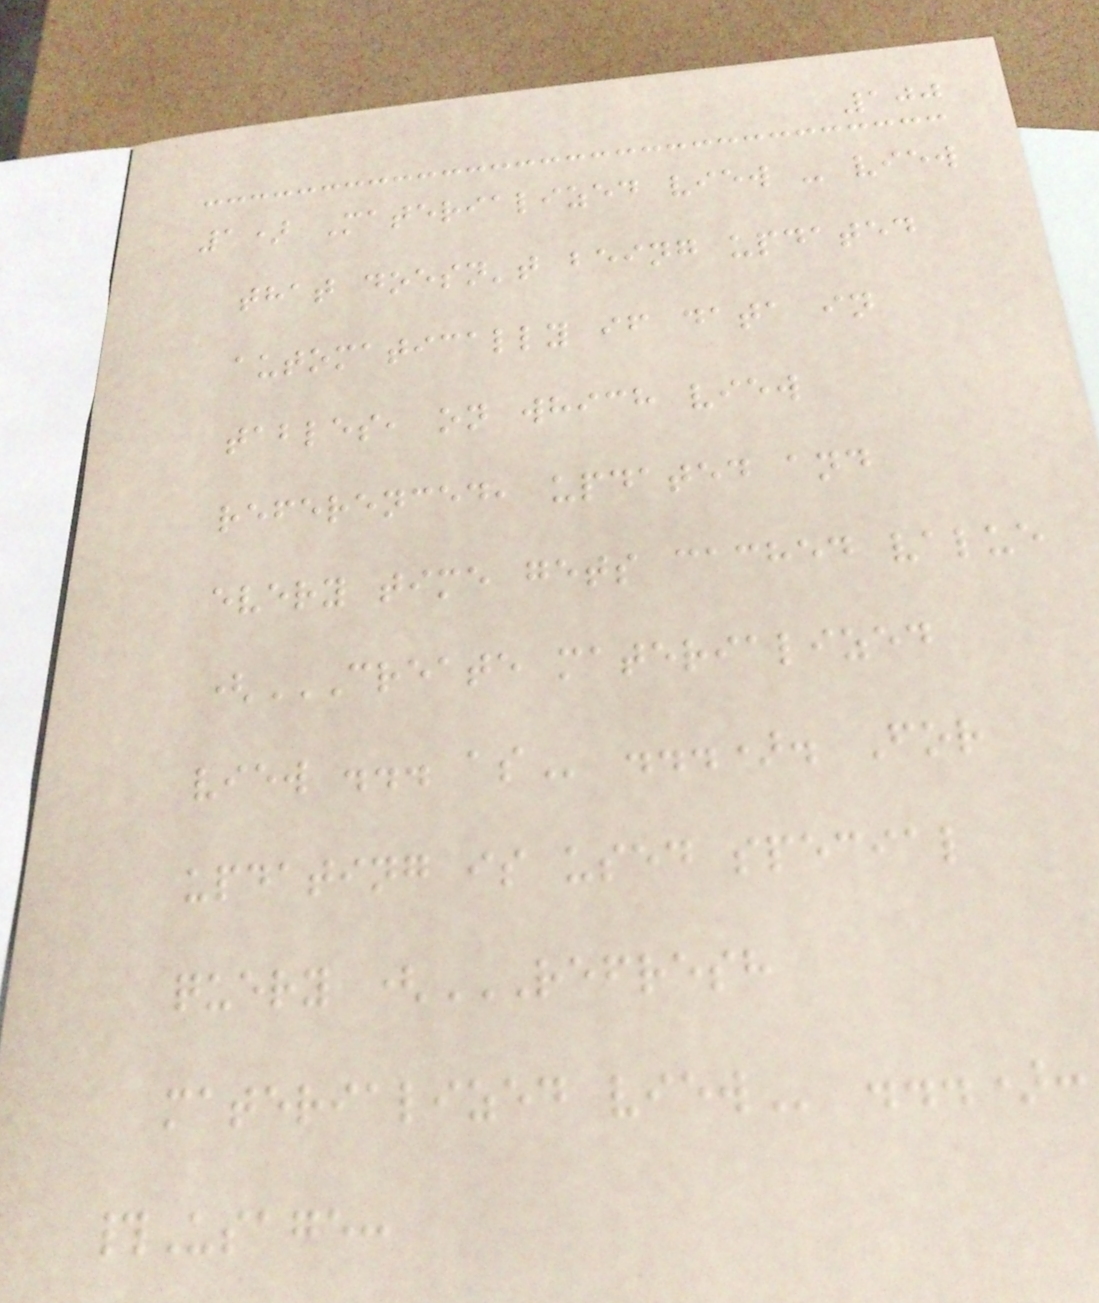100
1) Materialized view - view
that doesn't being updated
automatically if data in
tables, on which view
referenced, updated and
every time gets cached value
(CREATE MATERIALIZED
VIEW ... AS ...). For
updating is used special
query (REFRESH
MATERIALIZED VIEW ...):
#Usage:
